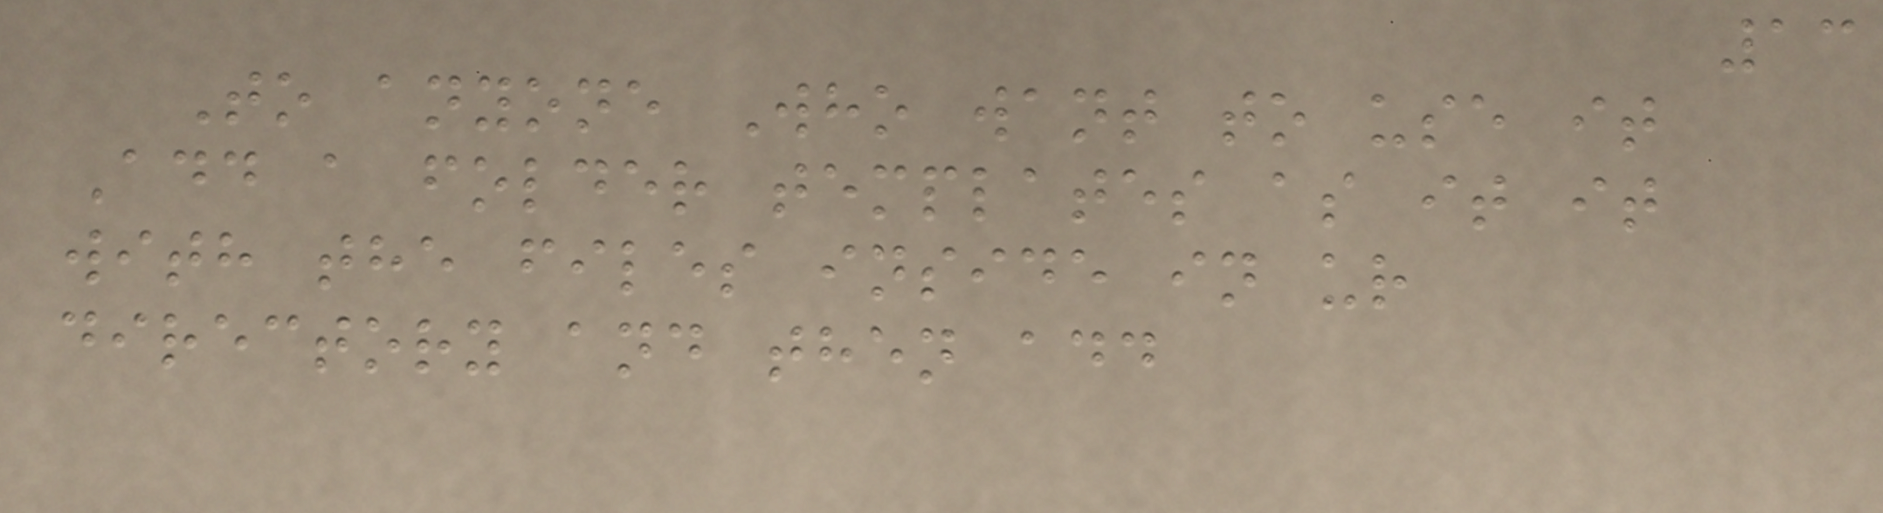13
To anyone Who want to use it
Add a folder templates as it it
with the files inside in ur
directory and then add
